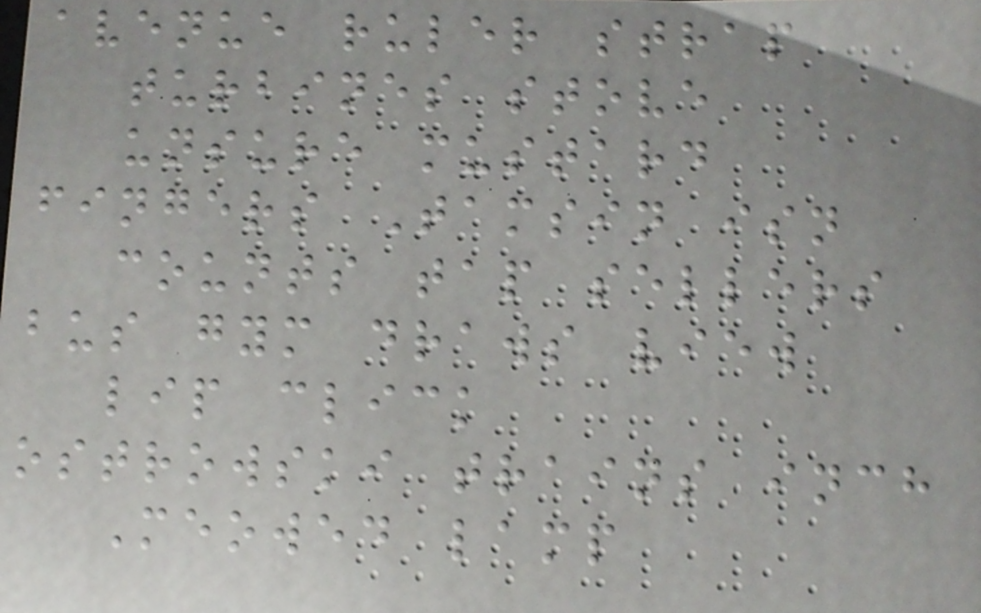avenue ruler strap
turbines stove
unsure mustard
fingers Tamsin isn
counts tap sellers
bus gym draws view
lip click
ostrowski trains inch
Meowed lamp
